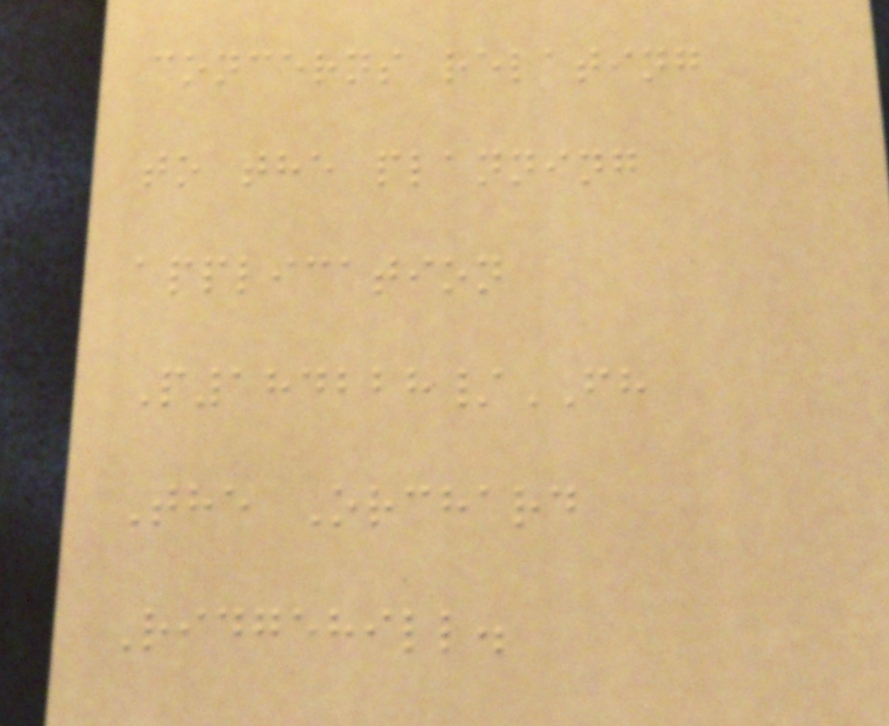concerns relating
to the planning
application
P184228/FH
The Orchard
Ridgehill.
